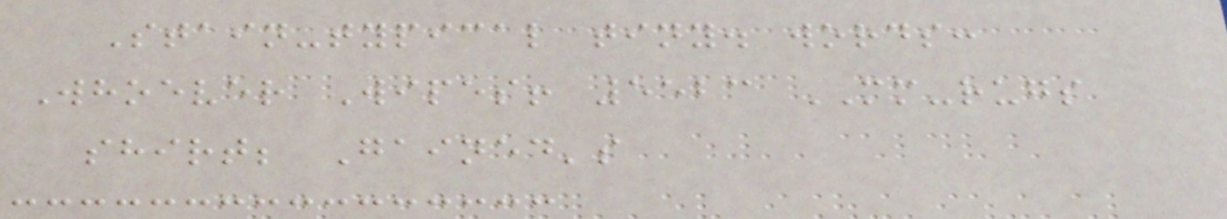Stain-typical tiny. words:
Whoever Wipes! 5523 MM-rugs
shirt; Gained's
